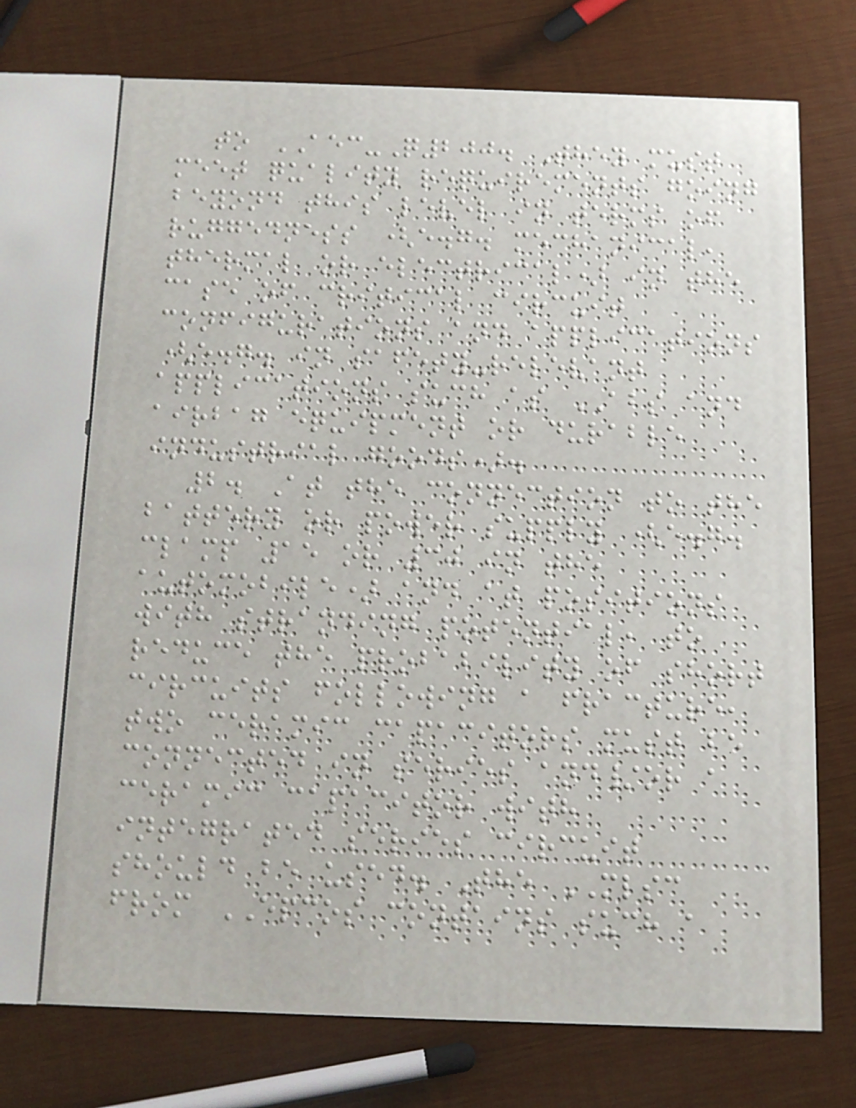to AEC-Q200. They must
meet quality requirements going
beyond this level in terms of
ruggedness (e.g. mechanical,
thermal or electrical) in the
case of critical circuit
configurations and applications
(e.g. in safety-relevant
applications such as ABS and
airbag equipment or durable
industrial goods).
2. At the connection to the
battery or power supply (e.g.
clamp 15 or 30 in the
automobile) and at positions
with stranding potential, to
reduce the probability of short
circuits following a fracture,
two ceramic capacitors must be
connected in series and/or a
ceramic capacitor with
integrated series circuit
should be used. The MLSC
from EPCOS contains such a
